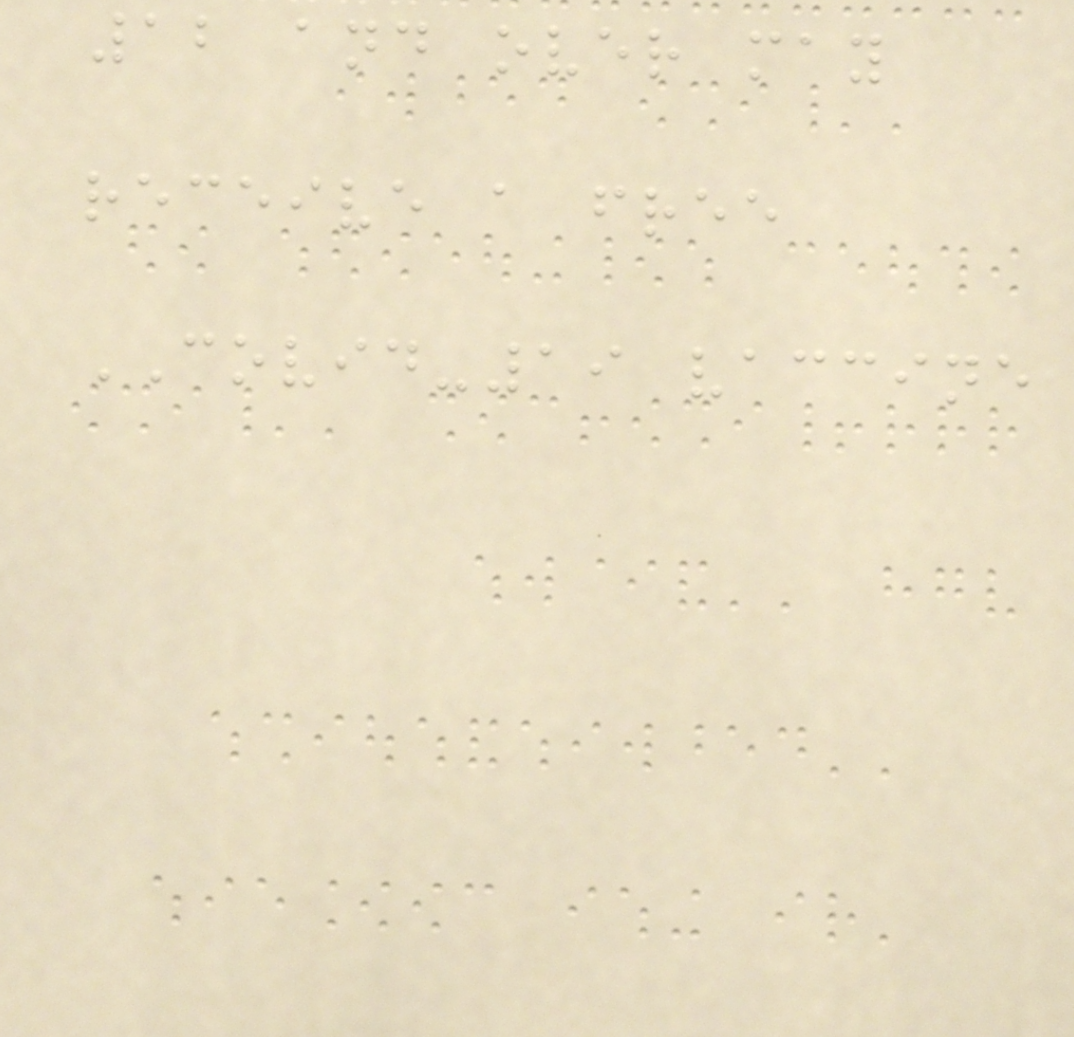12 and over may
receive a free
COVID-19 vaccine
